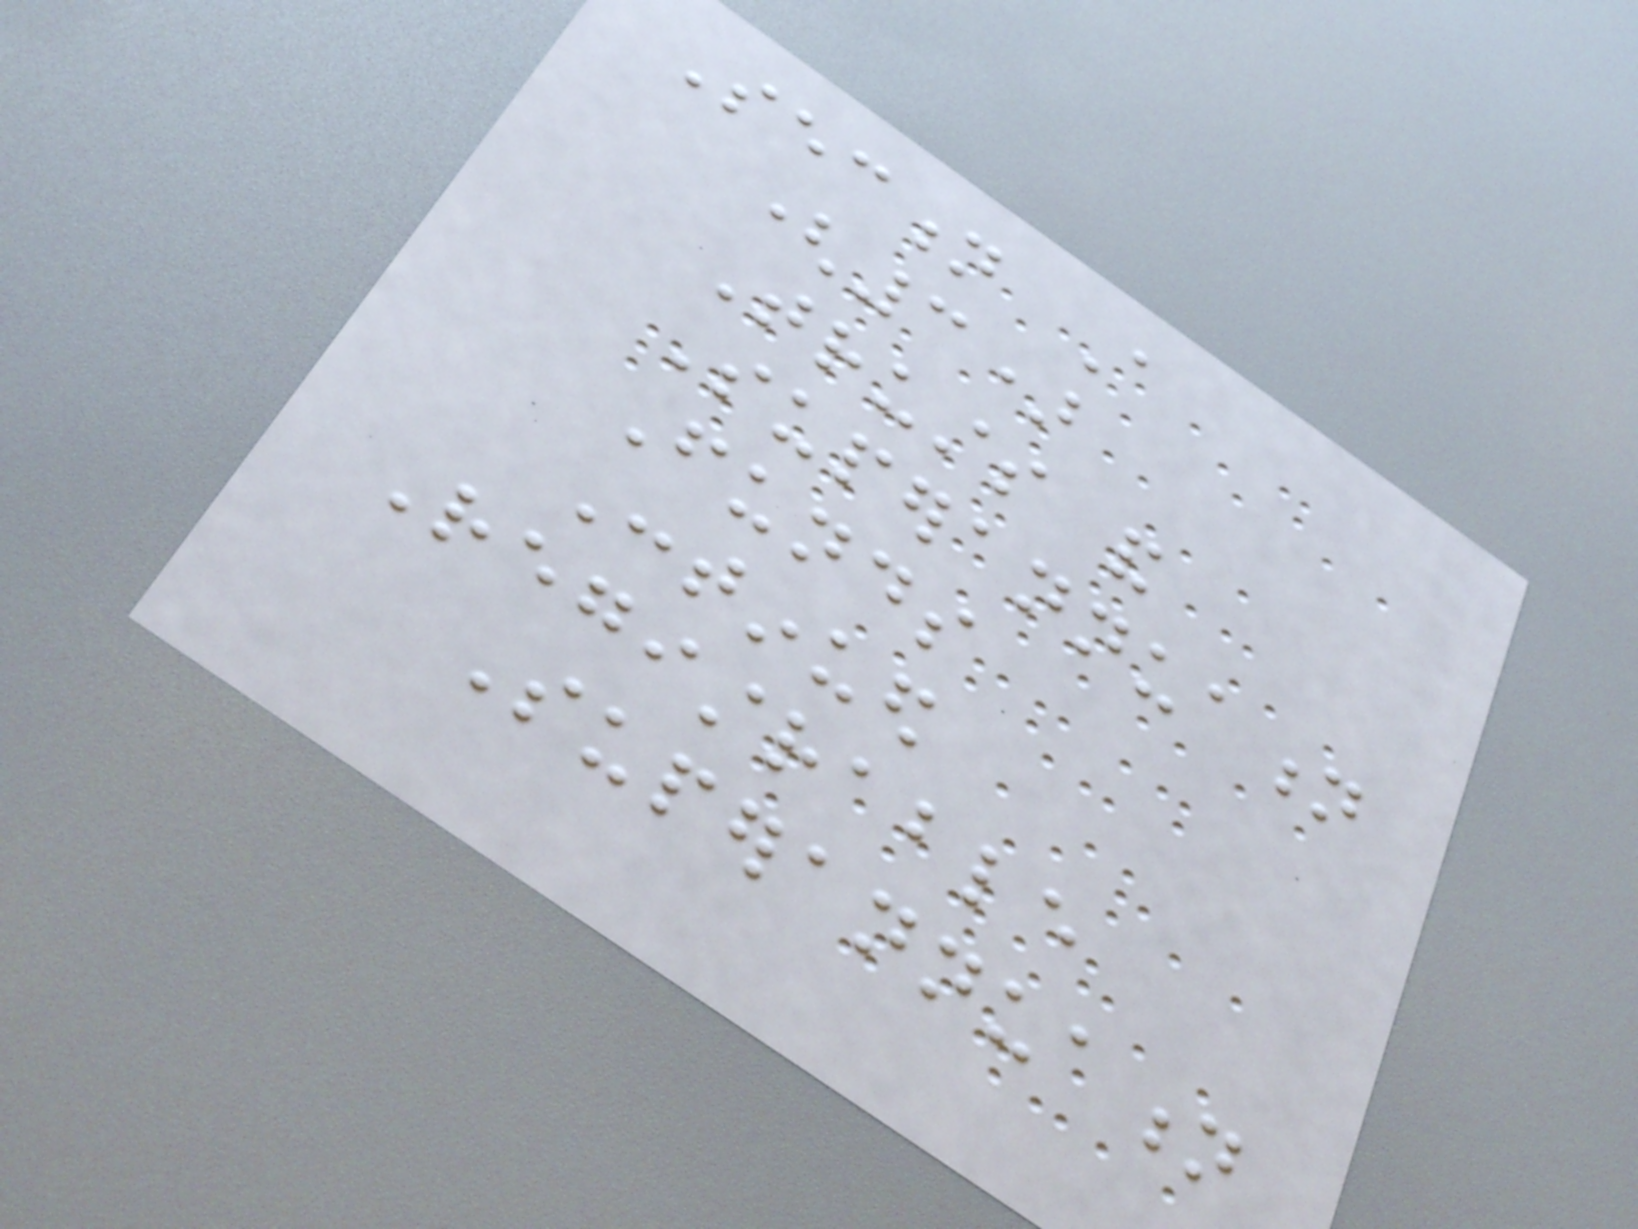Section A
(3)
Trusts and
Superannuation
Funds
Continued
Registrable
Superannuation
